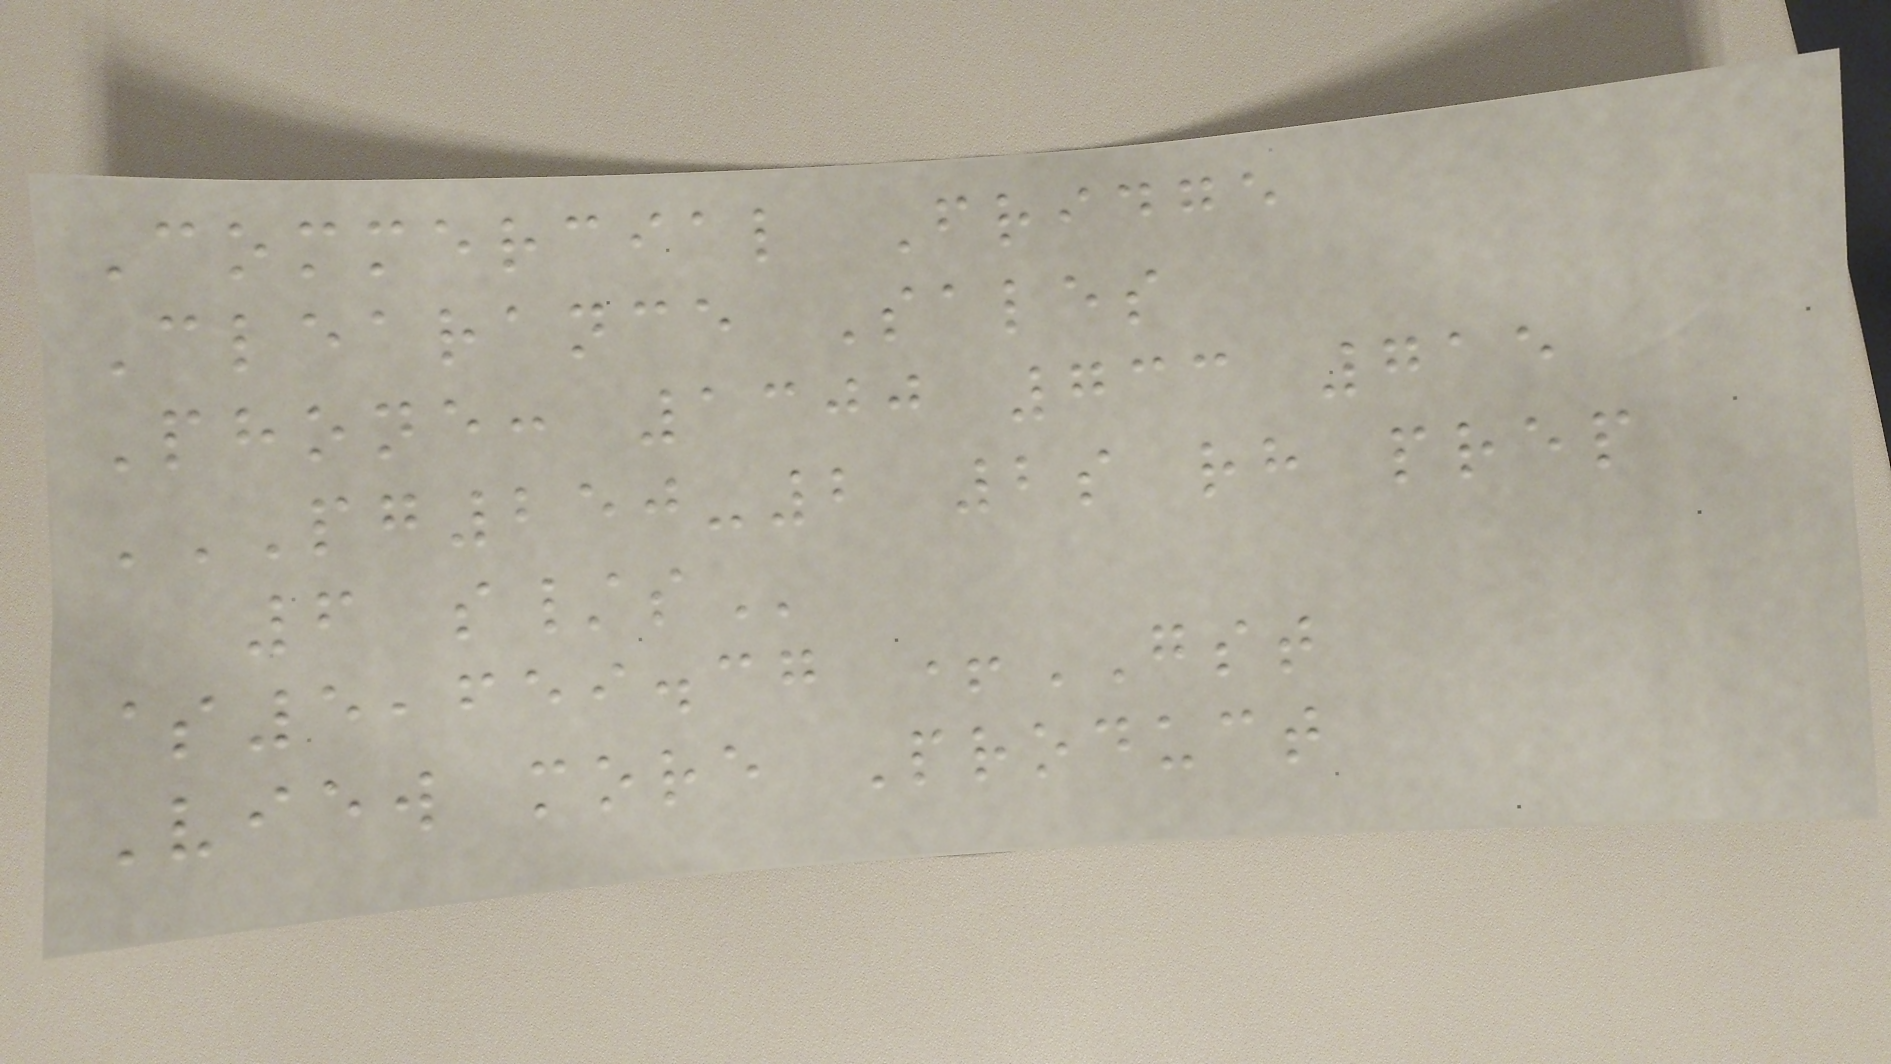Commercial Fridge
Clearance Sales
Phone: 1300 733 715
PG250-2 2S RH PREP
6 S/S
$5,659.37 +GST
View more Product
